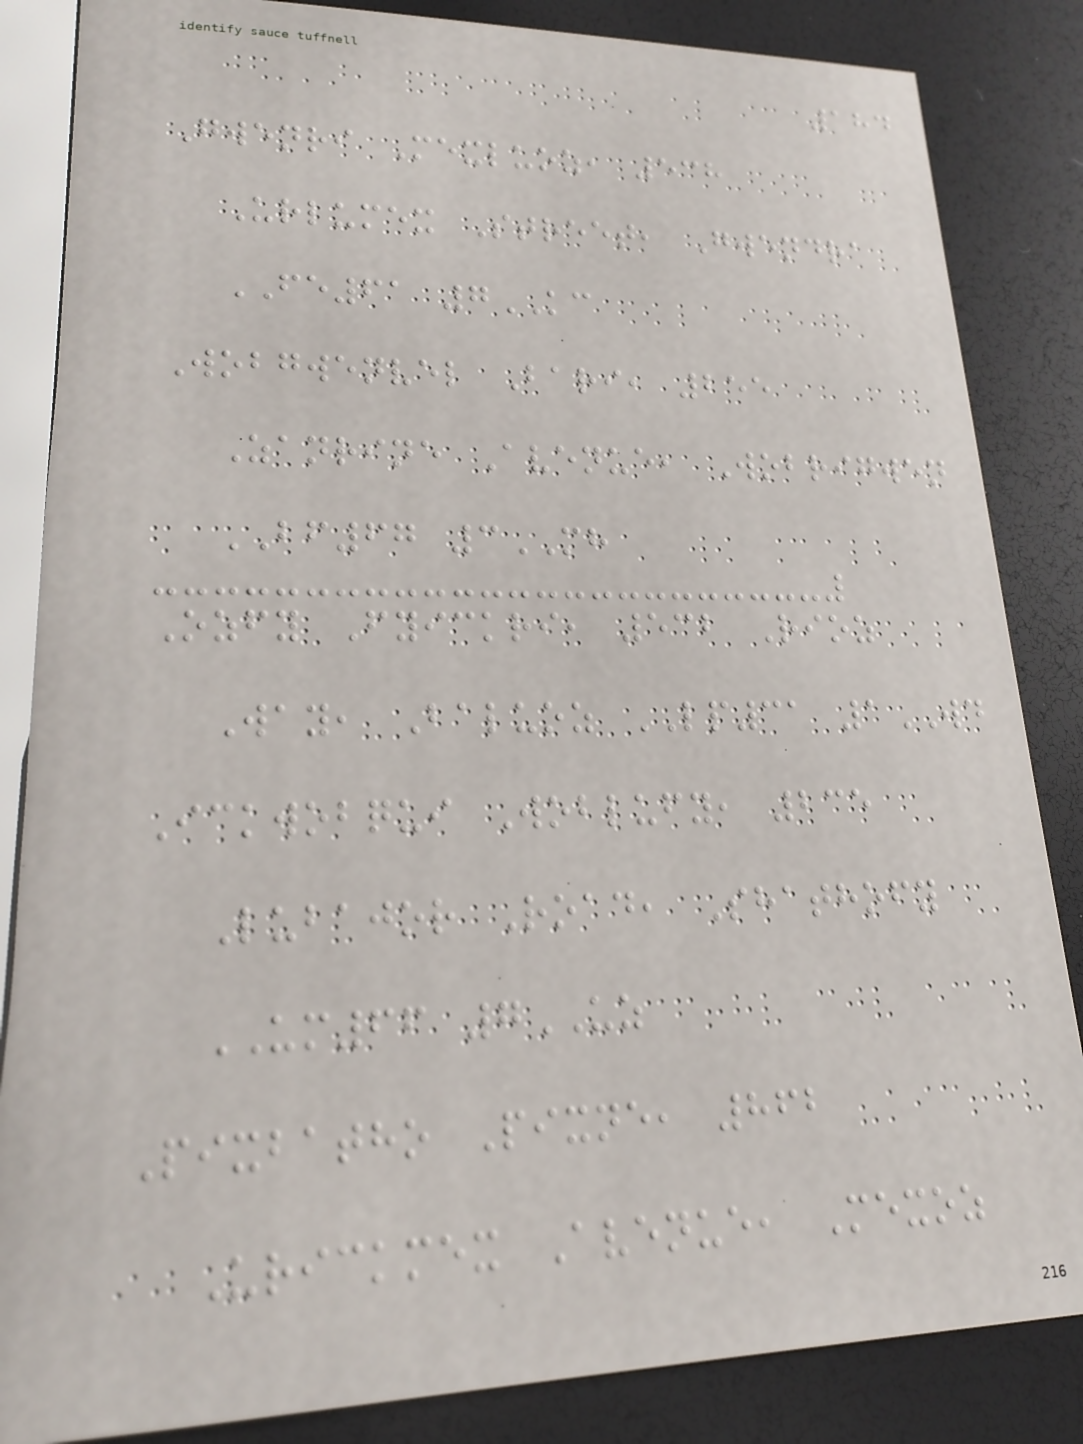184
Gwenri Mexluoz, 538
Urlumex Street, Gwendra
FE61 7KC
Wobgwenvel Bari, 255
Zanrine Avenue, Wobrigwen
BF67 3MH
Ozfy Fyickri, 532 Rioz
Way, Baluoz LP31 1WD
Ickwobqui Woblufy, 235
Lubajor Road, Shathofy
UM66 7UZ
Pixbatho Pixne, 862
Urickmex Avenue, Mexoz
